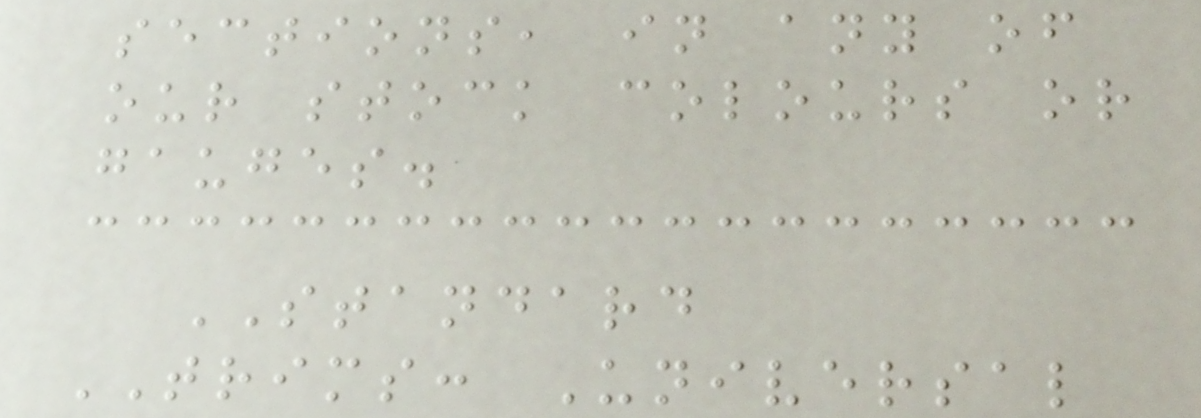sections, in any of
our stock colours or
gauges.
STANDARD
TRIMS: Universal
